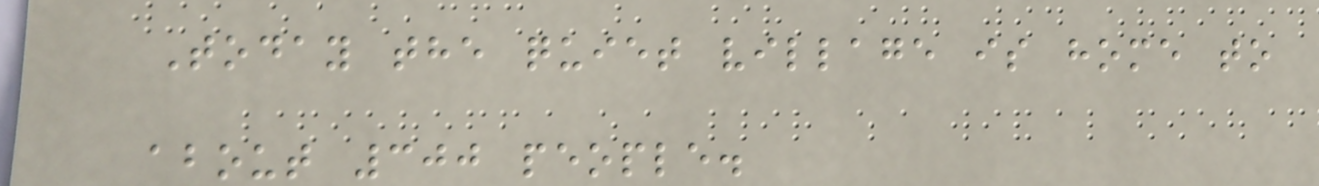Today the quiet village is home to
about 300 people.
